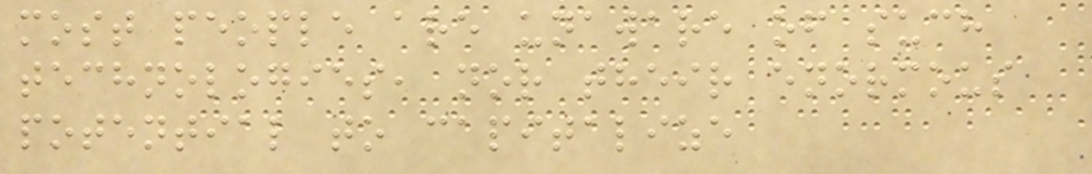most people are unaware of such
technologies, nor their enormous
potential to capitalize
